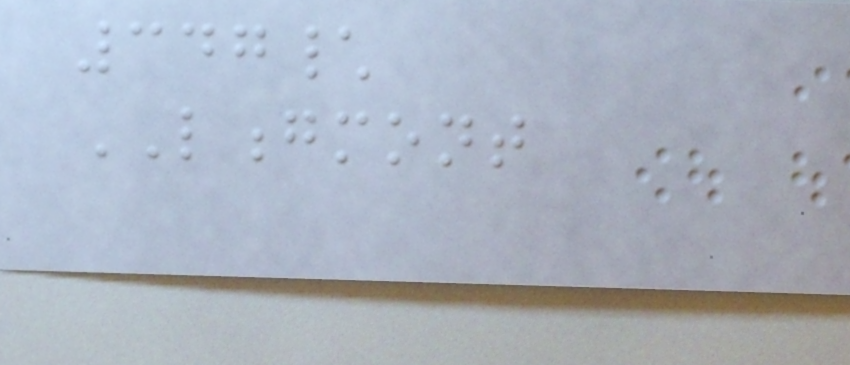347\
LONGMONT
